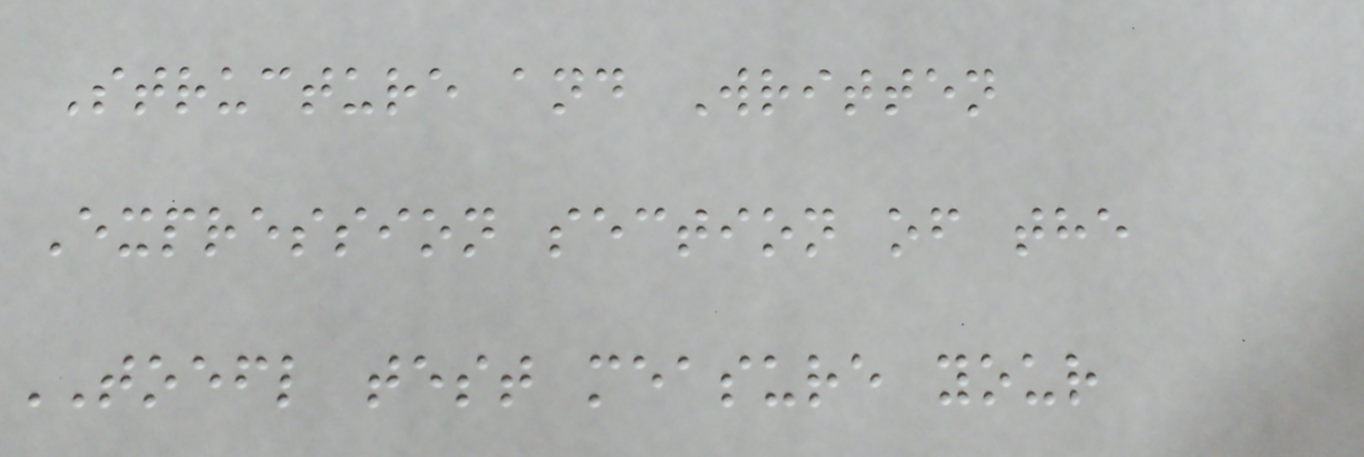Structure and Written
Expression section of the
TOEFL test measure your
